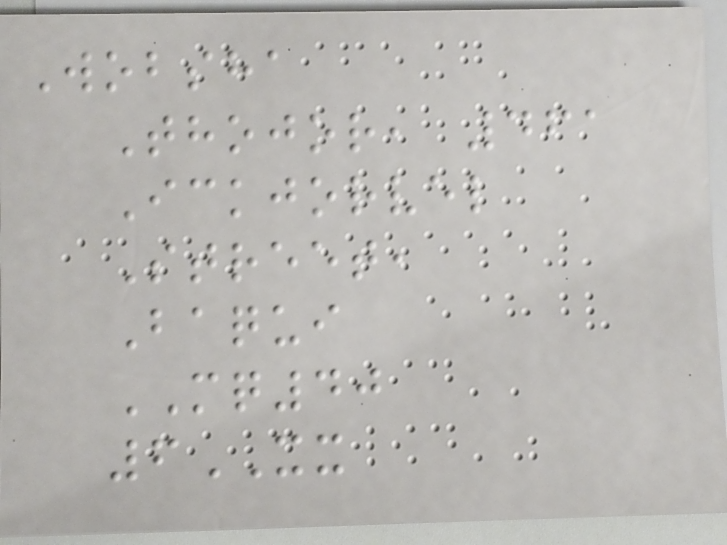Wobsha
Thojor, 461
Ickjorvel
Street,
Baqui
MQ40
6XX
